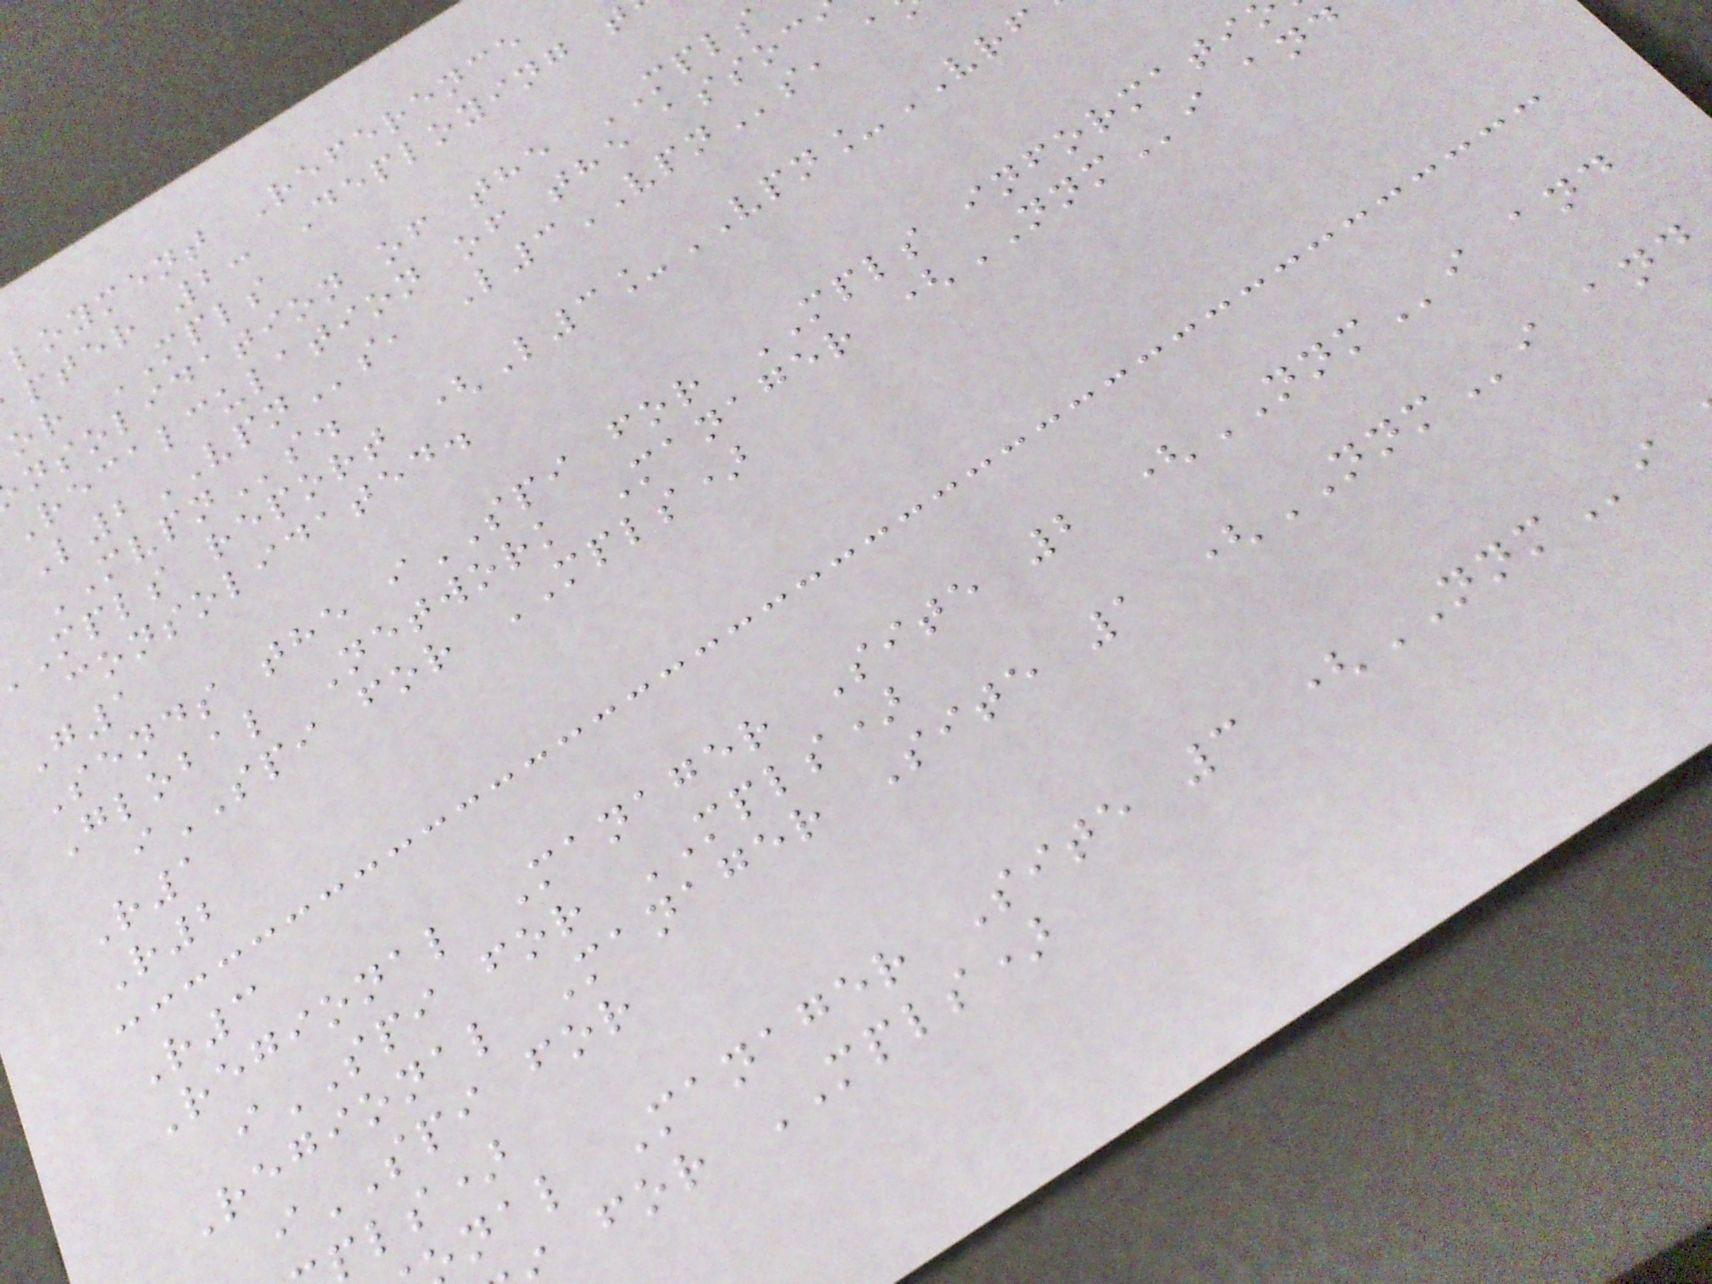loyment Reference
pter 2: Deploying t
or MPLS
nsolidation of the MPLS
Recalculation of the assoc
L2VPNs, L3VPNs, a
MVPNs.
mpls report (L3_VPN_VRF
consolidated.
G1
Sends the iSPI for MPLS informati
Global Network Manager (NNMi and
iSPI for MPLS)
R1
R2
R3
Regional Manager Site 2 (NNMi and
iSPI for MPLS)
Regional Manager Site 1 (NNMi and
iSPI for
pls)
nal Manager Site 3 (NNMi
for MPLS)
